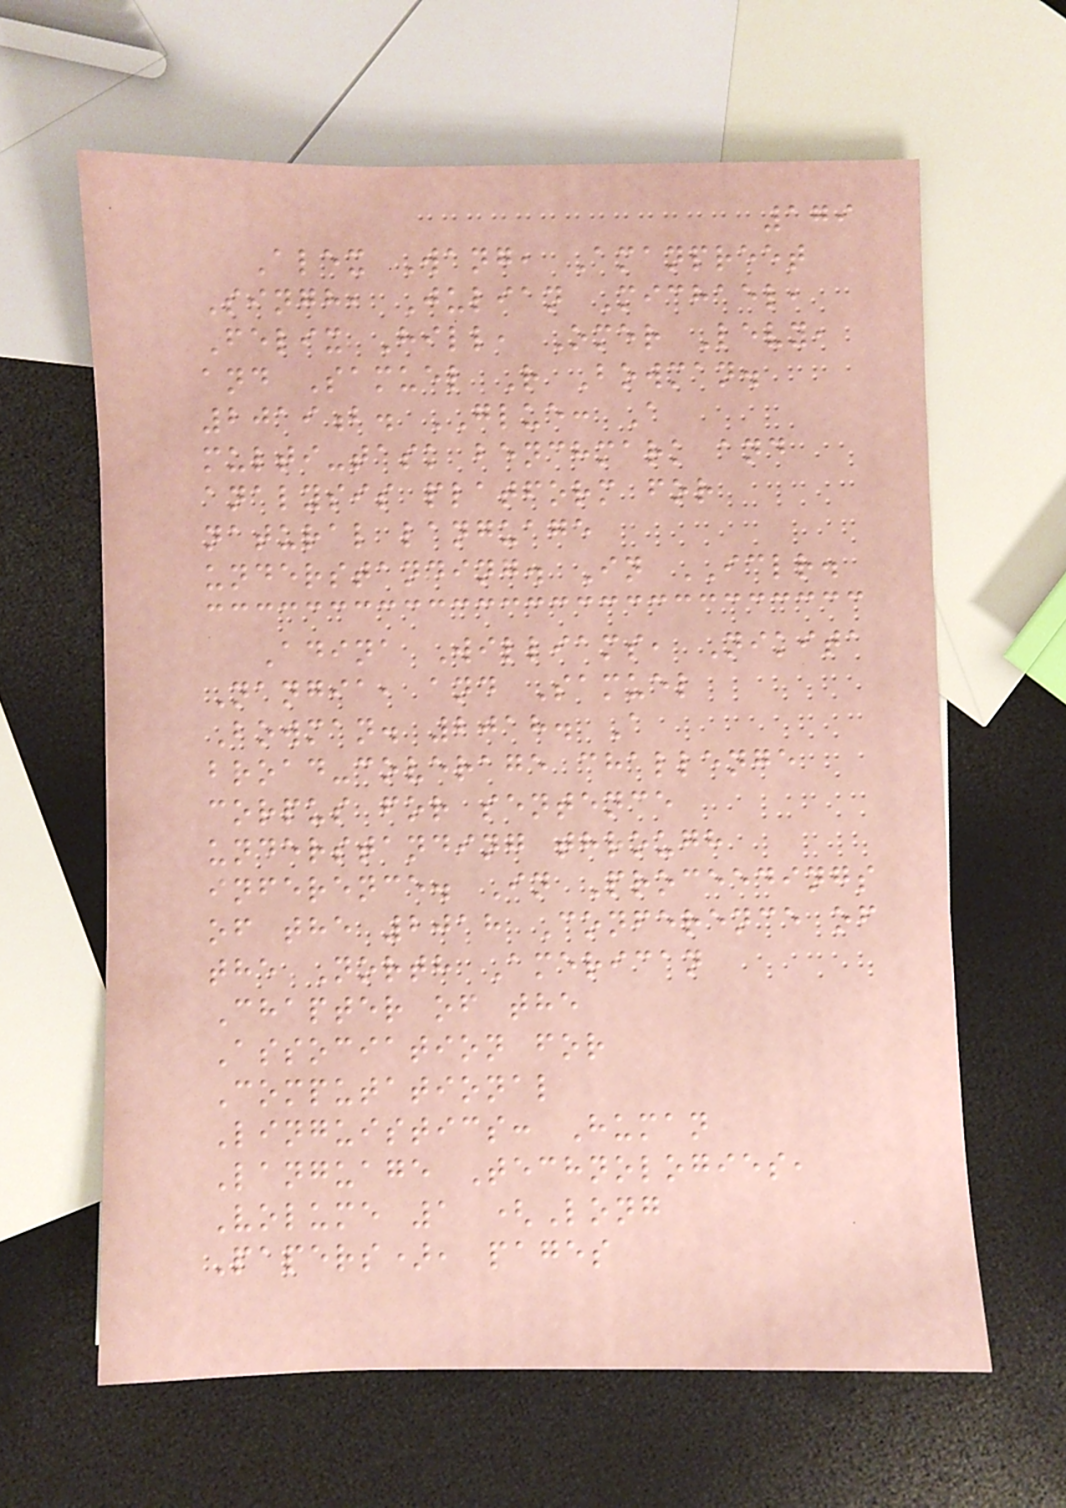179
Alex Wang, Amanpreet
Singh, Julian Michael,
Felix Hill, Omer Levy,
and Samuel R Bowman.
2019b. GLUE: A
multi-task benchmark and
analysis platform for
natural language
understanding. In ICLR.
Adina Williams, Nikita
Nangia, and Samuel
Bowman. 2018. A
broad-coverage challenge
corpus for sentence
understanding through
inference. In Proceedings
of the 2018 Conference of
the North American
Chapter of the
Association for
Computational
Linguistics: Human
Language Technologies,
Volume 1 (Long
Papers), pages
